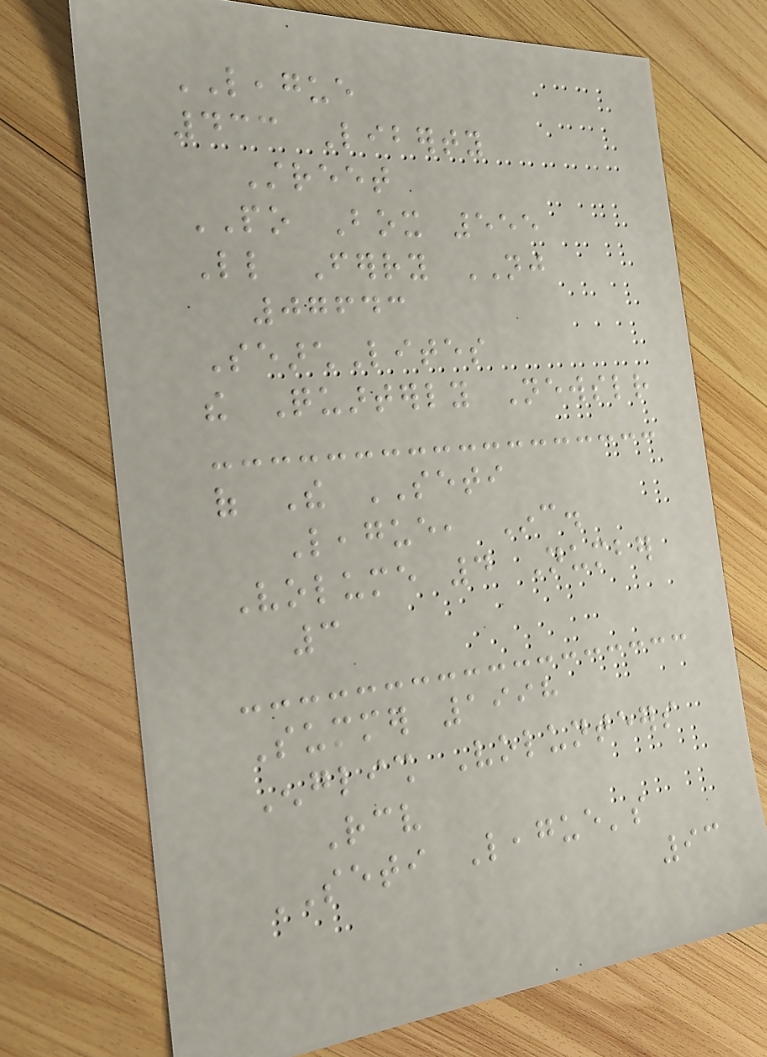LEAGUE
433 Liberty
Street
PO Box 555
Little Ferry NJ
07643
SearchLites
the Quarterly Newsletter
of The SETI
League, Inc.
Volume 4 Number
3
Summer 1998
English Volunteers
Receive
SETI League's
93
